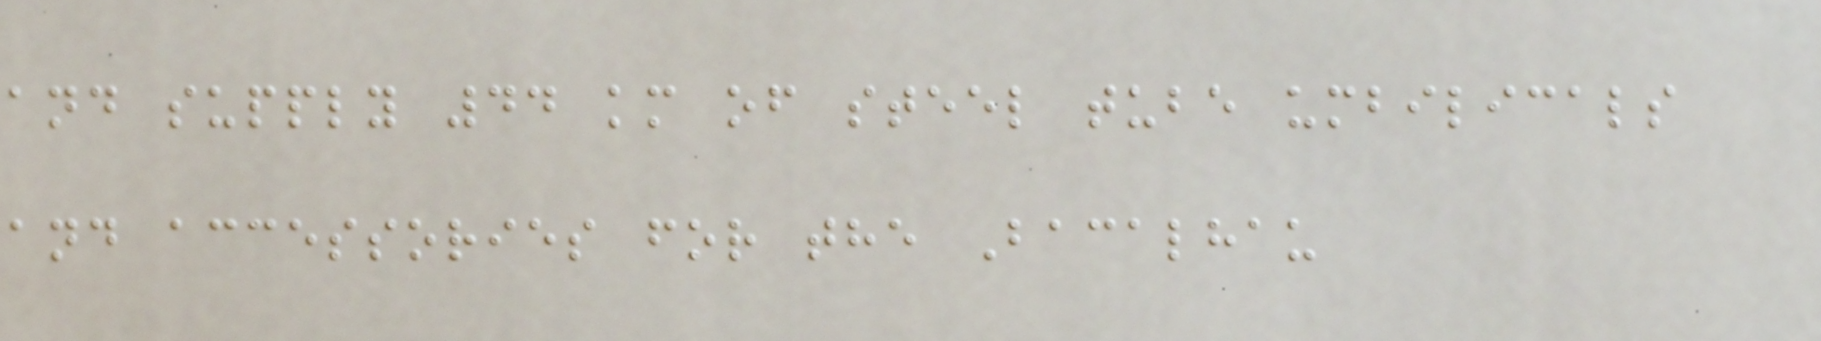and supply 44 km of steel tube umbilicals
and accessories for the Bacalhau
